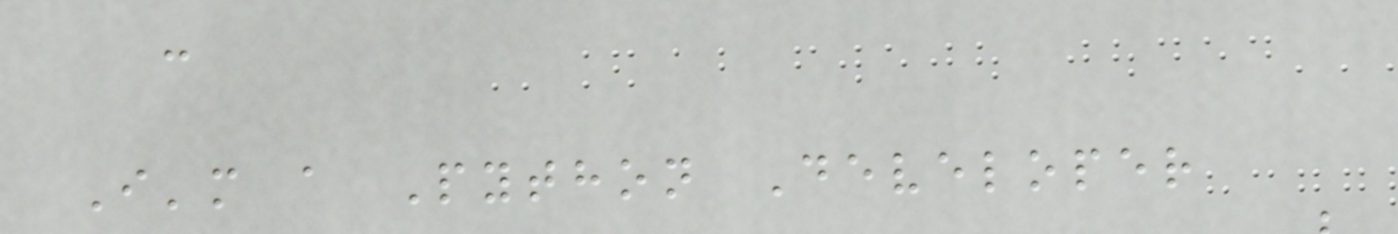:
I'm a Python Developer
